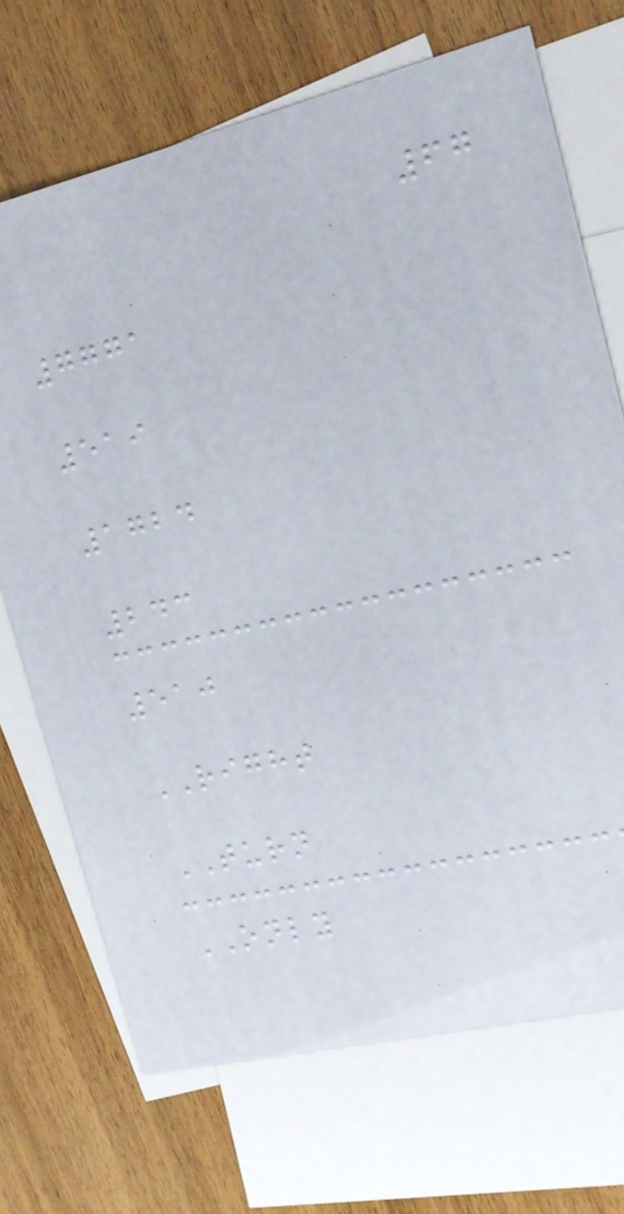67
7771
519
1724
243
510
RIGHT
TURN
ONLY
